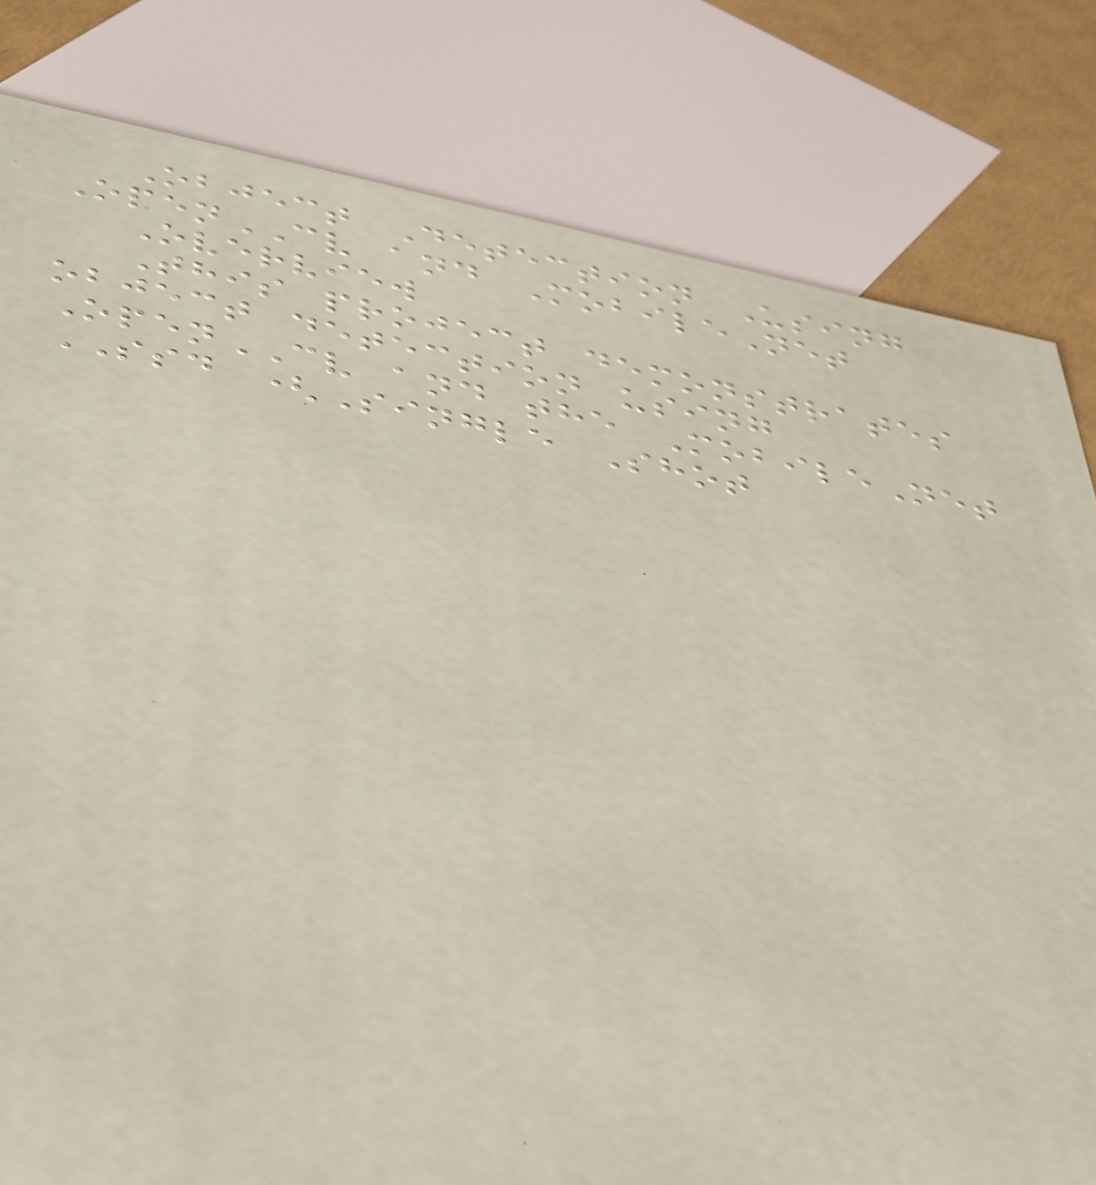Object Detection Using
OpenCV and MobileNet
Overview
This project demonstrates
object detection using
OpenCV and the MobileNet
SSD (Single Shot
